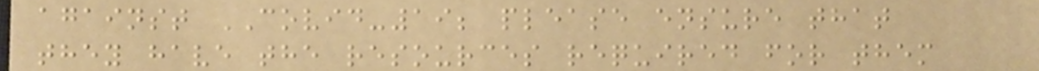against COVID-19; please ensure that
they have the resources required for them
